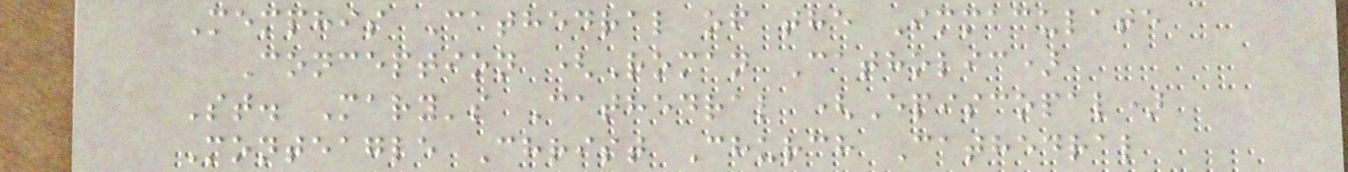Memphis Cathedral of the Immaculate
Conception (Roman Catholic)
St. Mary's Cathedral (Episcopal)
Monteagle Christ Church Cathedral
